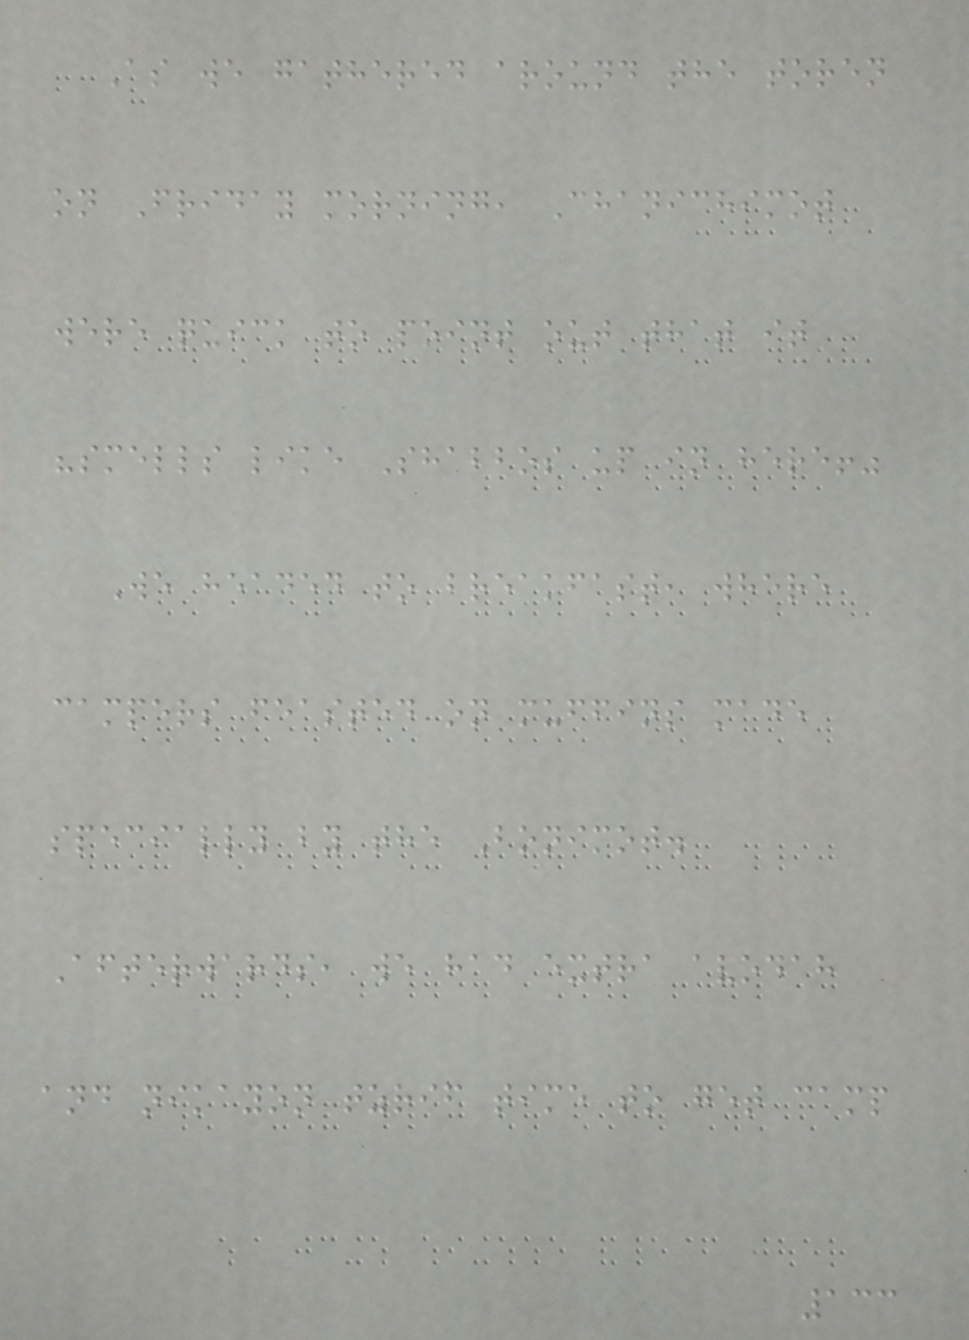As we gathered around the toren
on Friday morning, Chanichimot
were quick to point out that it
"smells like Shabbos up in here!"
We headed to breakfast, where
campers feasted on muffins made
specially by the Bonimot.
Afterwards, we had extra avodah
and nikayon tzrif time to get camp
133
